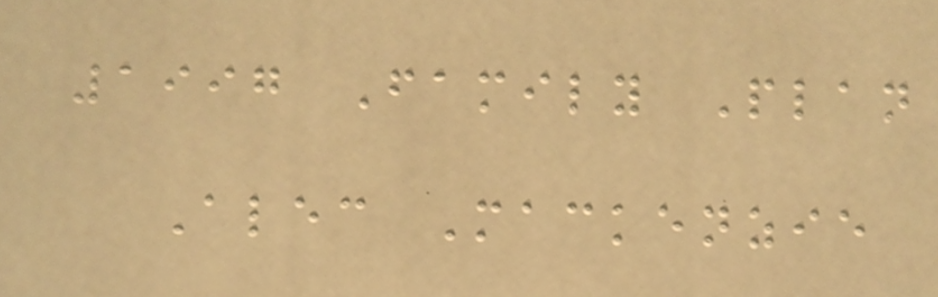1997 Family Plan
Alec Mackenzie
